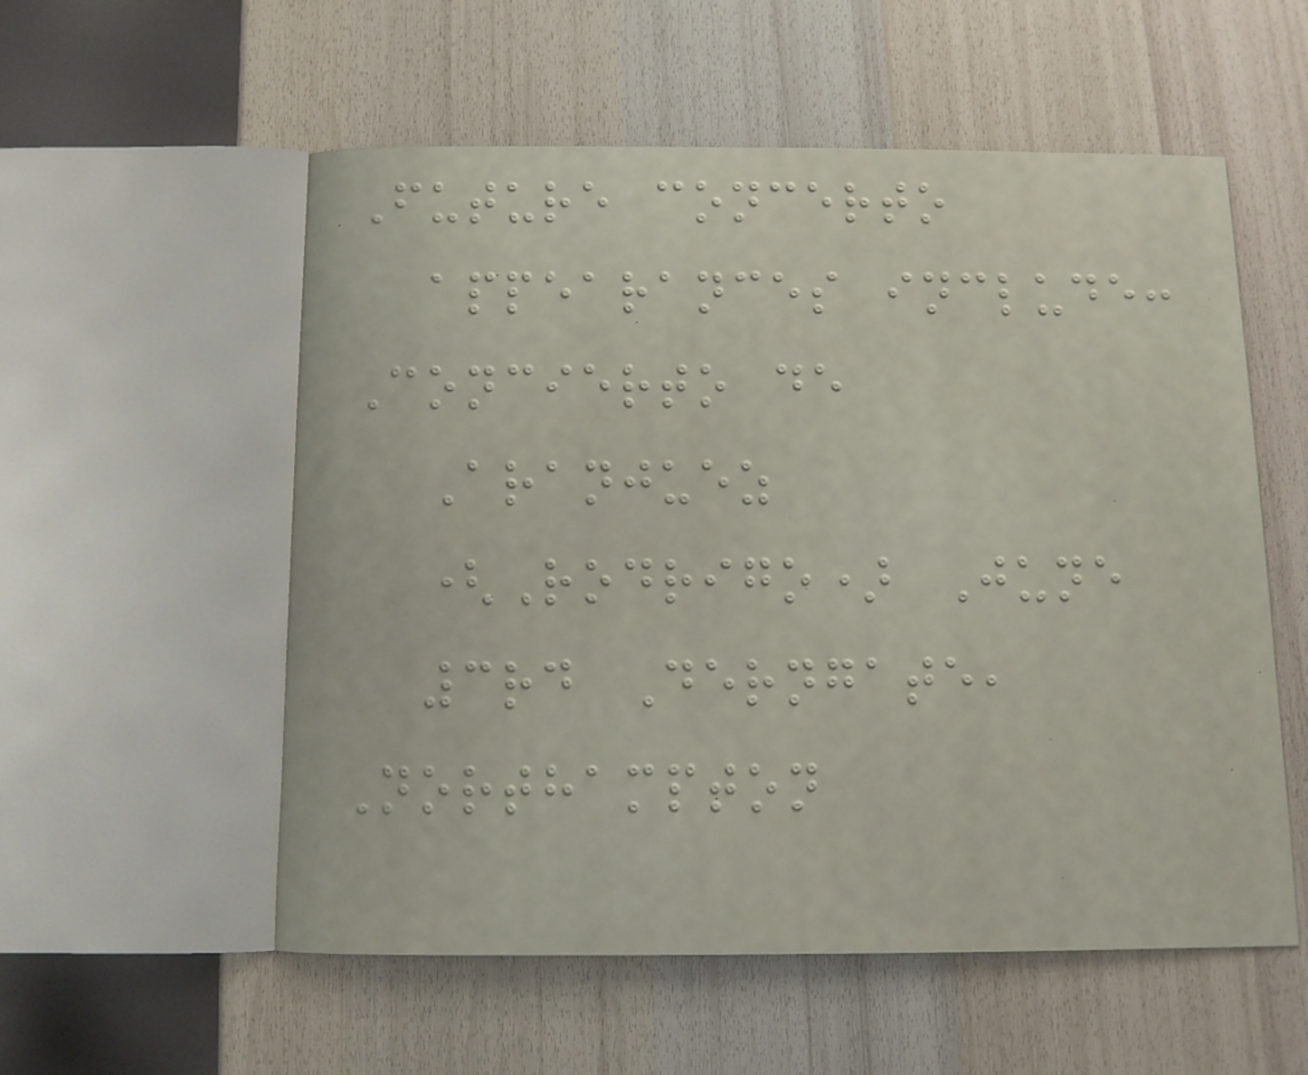Future concerto
appearances include:
Concierto de
Aranjuez
(Rodrigo) June
3rd Derngate,
Northampton
